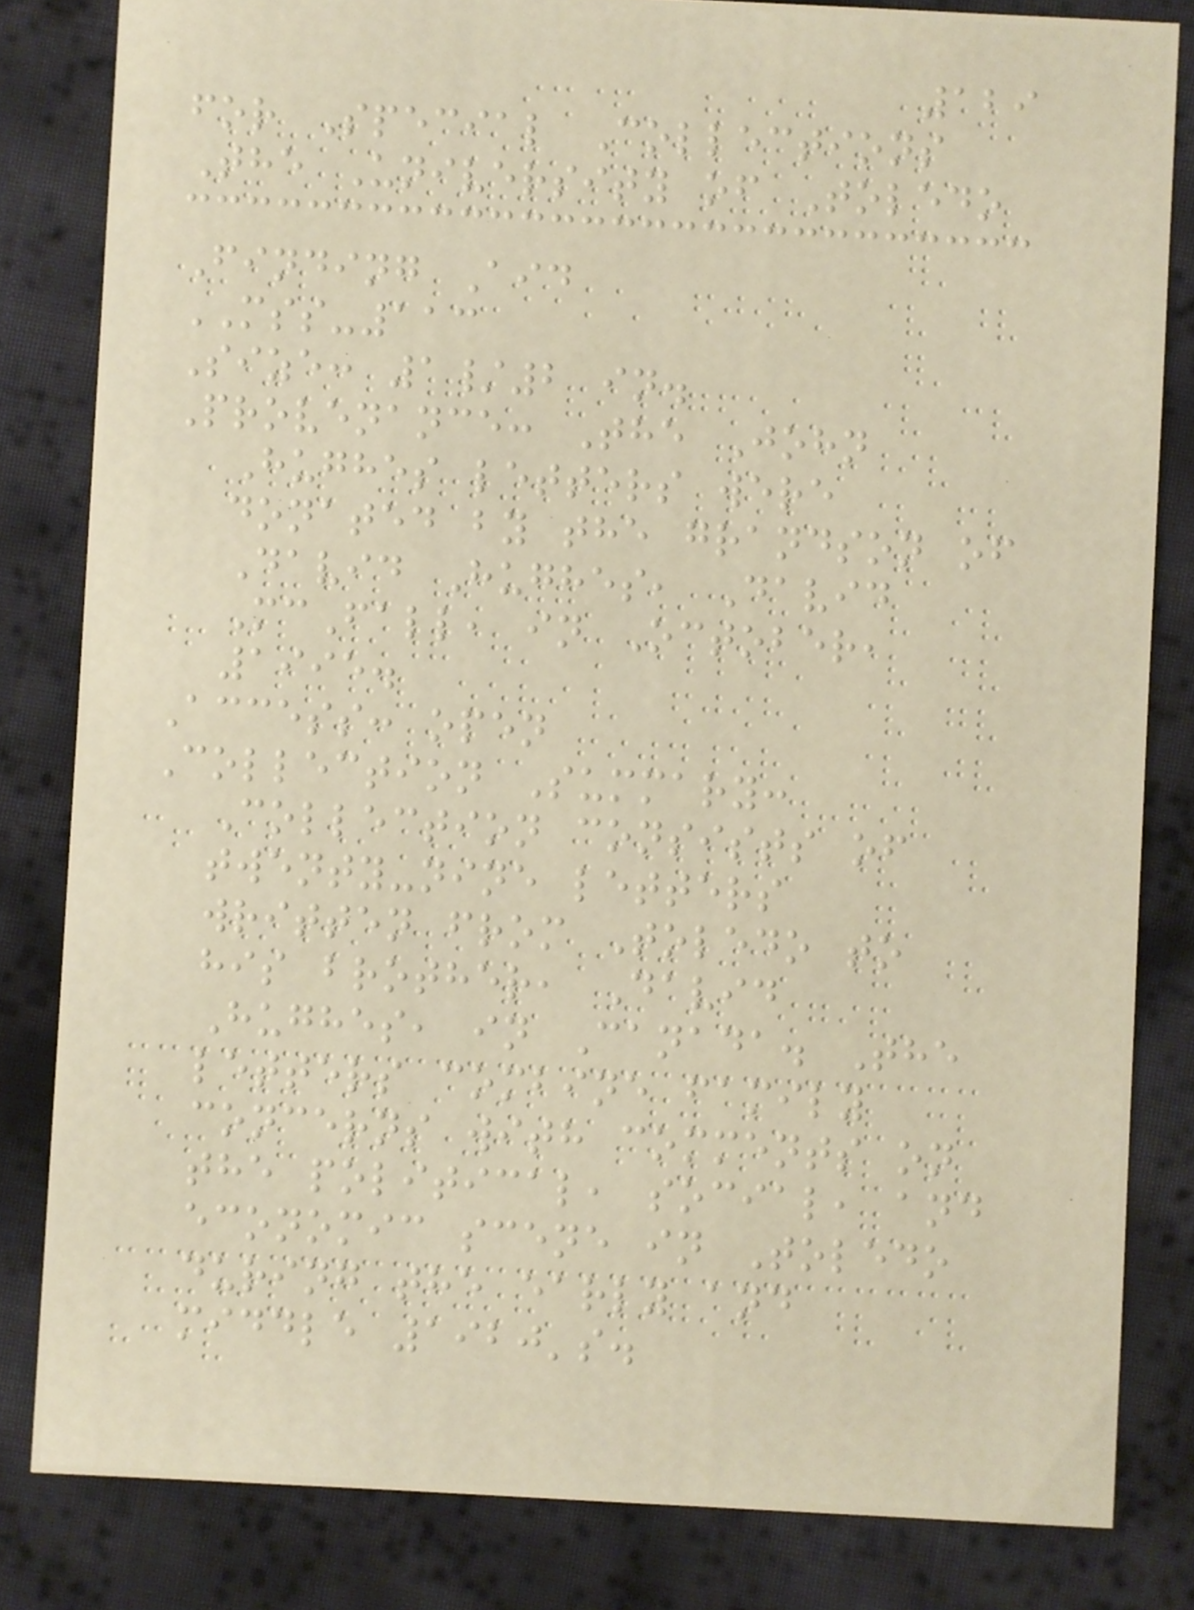129
for Special Collections
The University of Toledo
Finding Aid
MSS-113
Size: 1/2 in.
Provenance: The John
Hughes letters were
donated by the grandson of
David Hughes, David
McFall, in October,
1995.
Access: open
Collection Summary:
Collection consists of
twenty-nine letters
written from Toledo to
his brother, David
Hughes, in Canada. The
letters combine family
concerns with comments on
the political, social, and
economic scene in Toledo
during the early and
middle 1920's.
